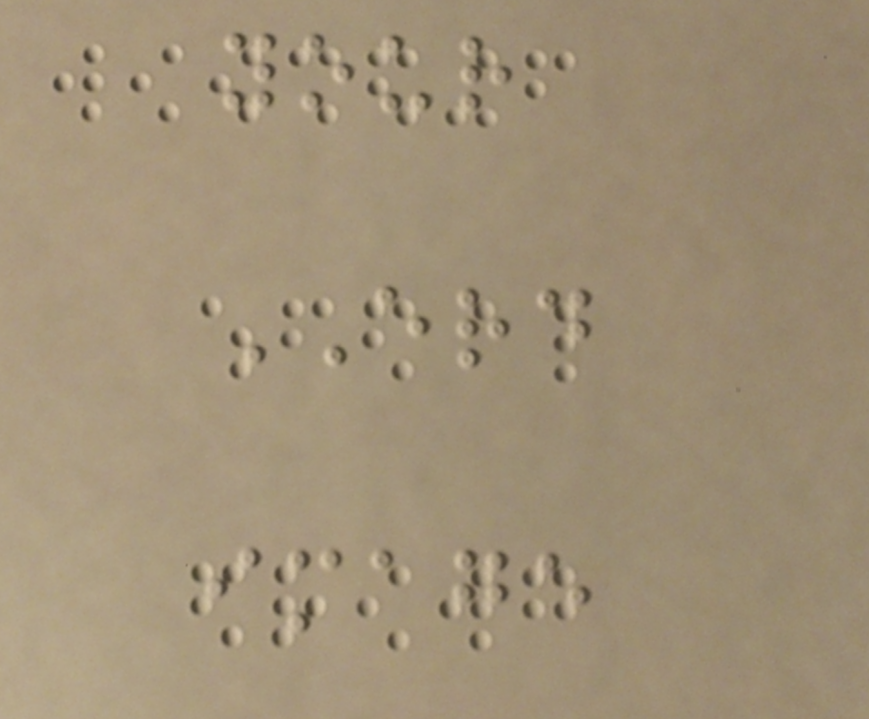your
ERD
image
